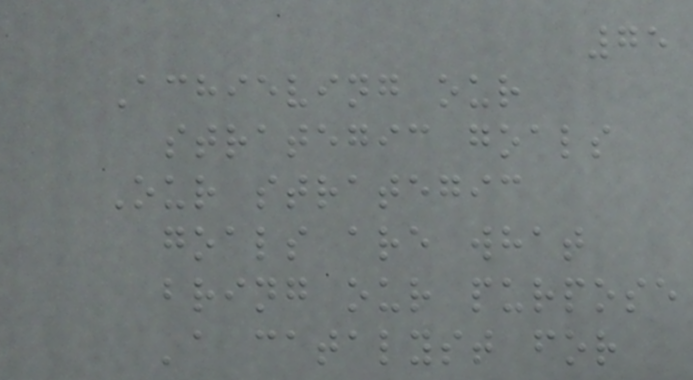75
Achieving our
strategic goals
Our strategic
goals are what
bring our purpose
'a catalyst for
